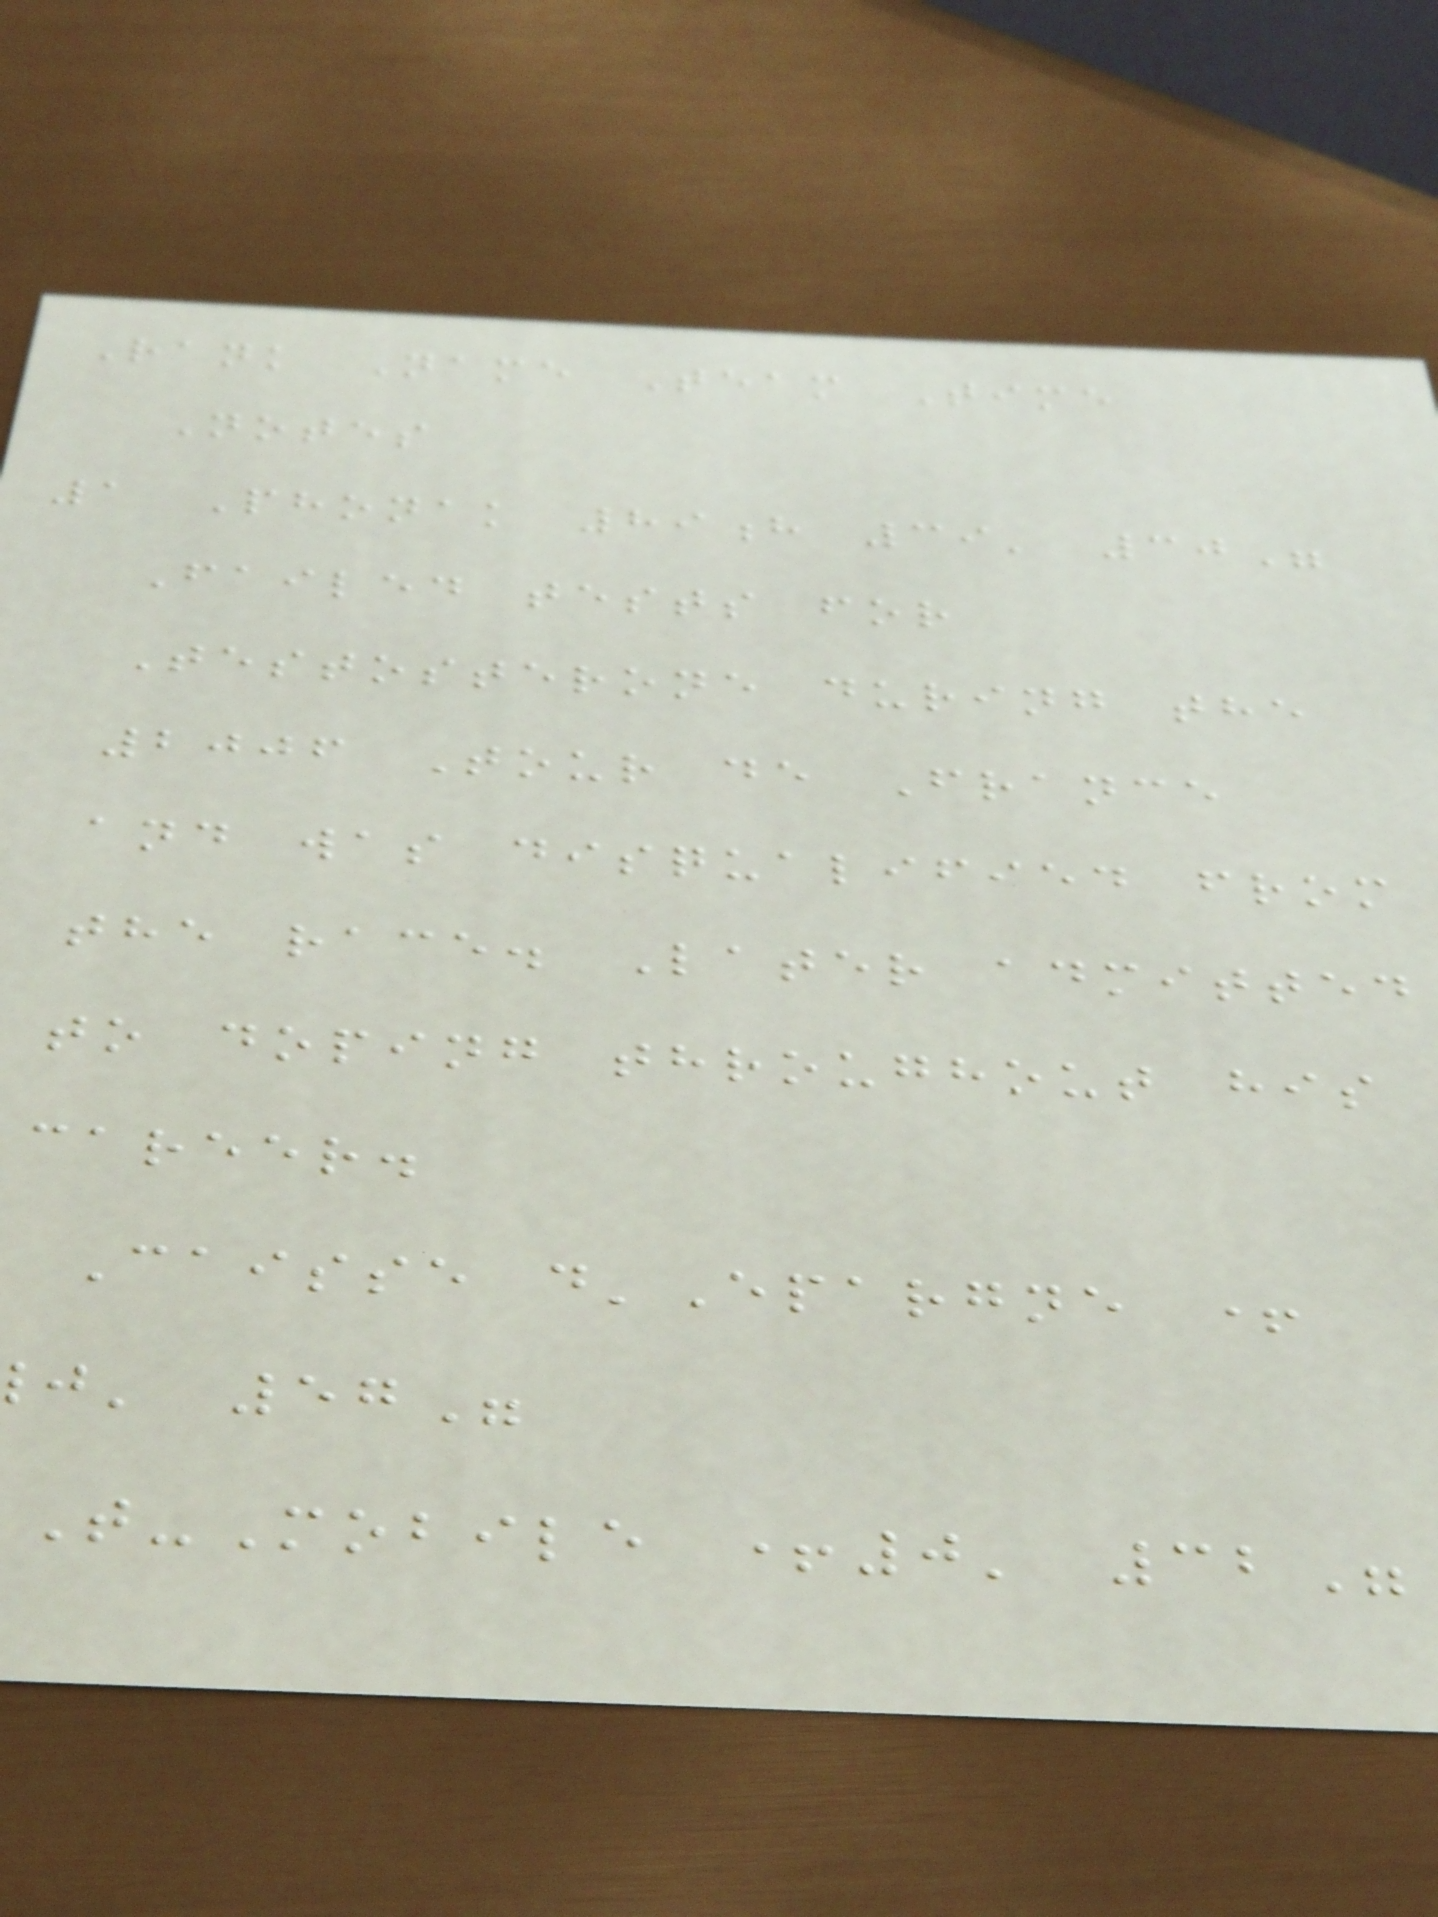Rank Name Team Time
Notes
1 Phonak 89h 39' 30"
Failed tests for
Testosterone during the
2006 Tour de France
and was disqualified from
the race. Later admitted
to doping throughout his
career.
Caisse d'Epargne +
j' 57"
T-Mobile +0' 32"
